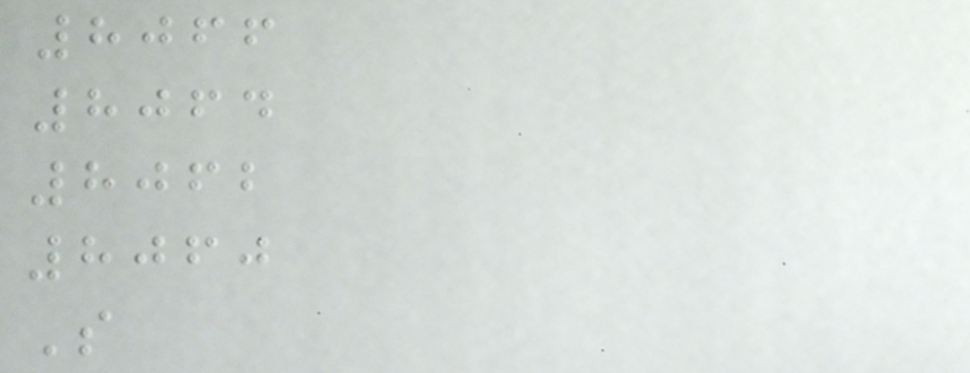8066
8064
8062
8060
S
